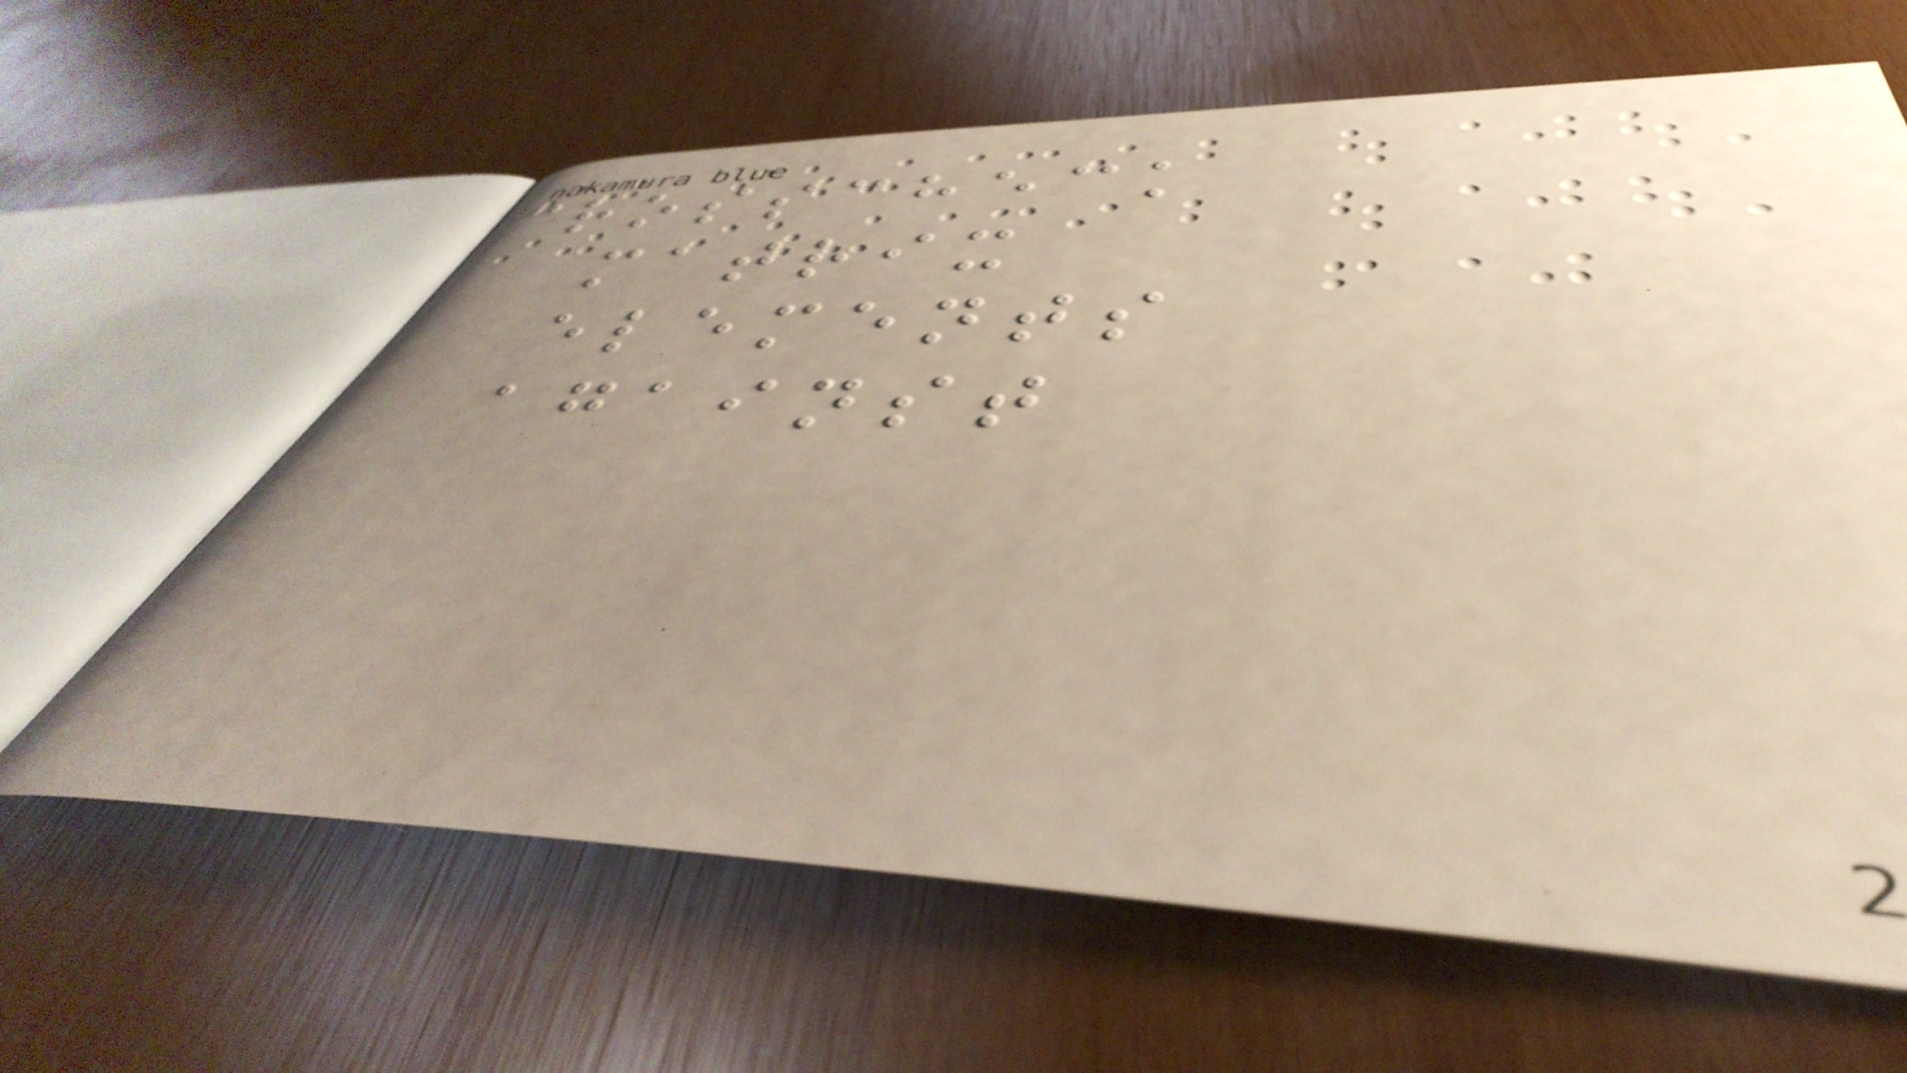crosscheck
matrix
elements
against
